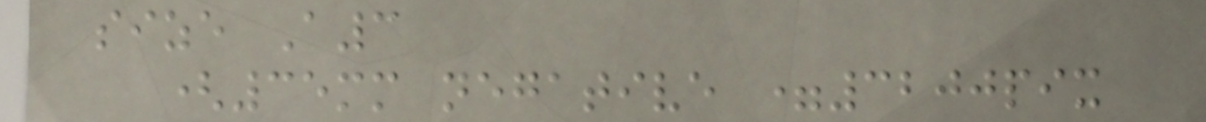size A3
(35mm negative =3200pix
